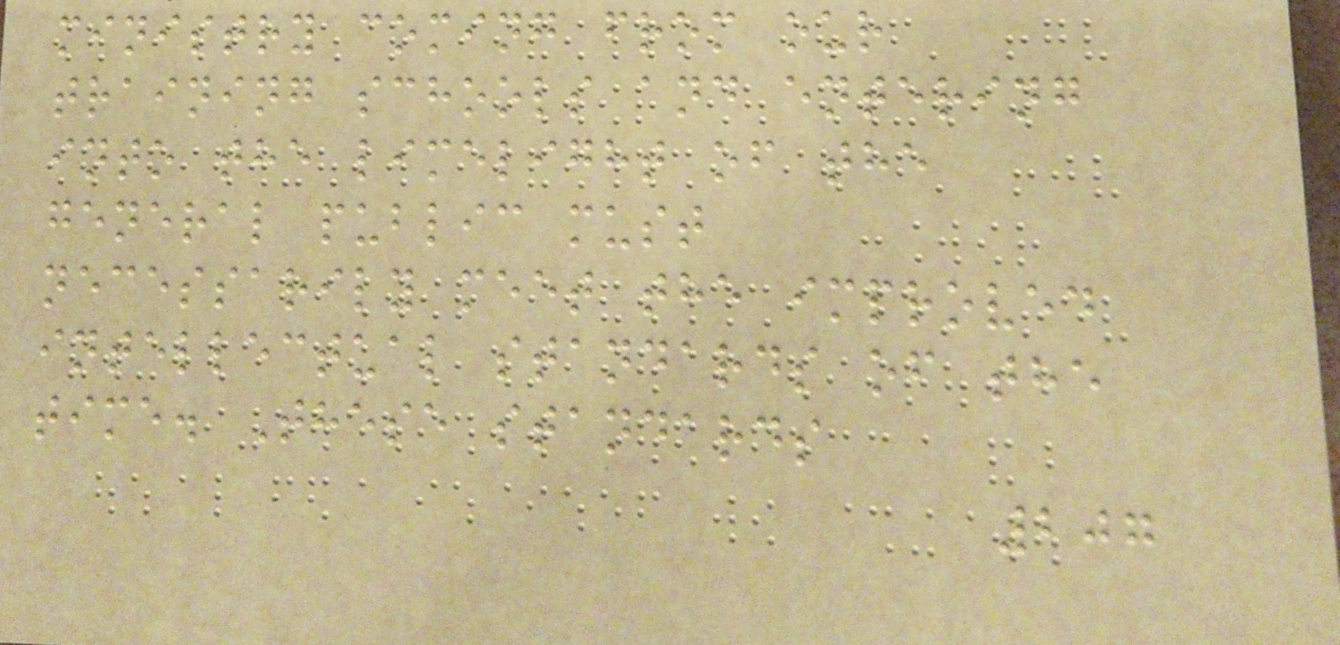ministry coming from our
training schools and entering
into the limelight of the
general public must
necessarily meet the improved
intellectual standards of the
time. These standards
207
